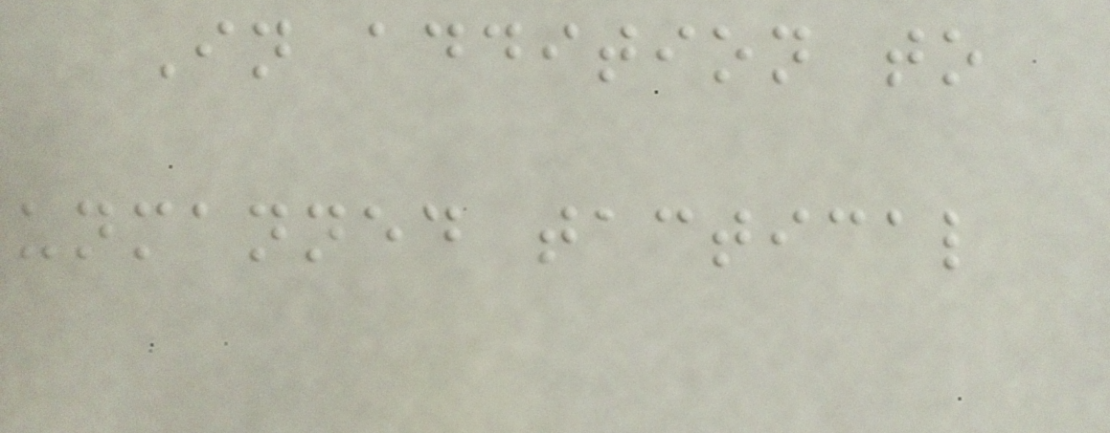In addition to
unmanned tactical
